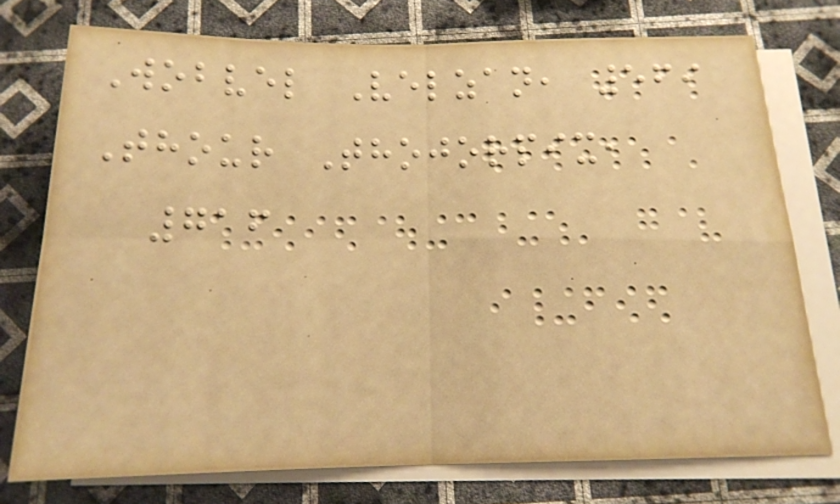Wobvel Velzan, 569
Thour Thojorpix,
716
